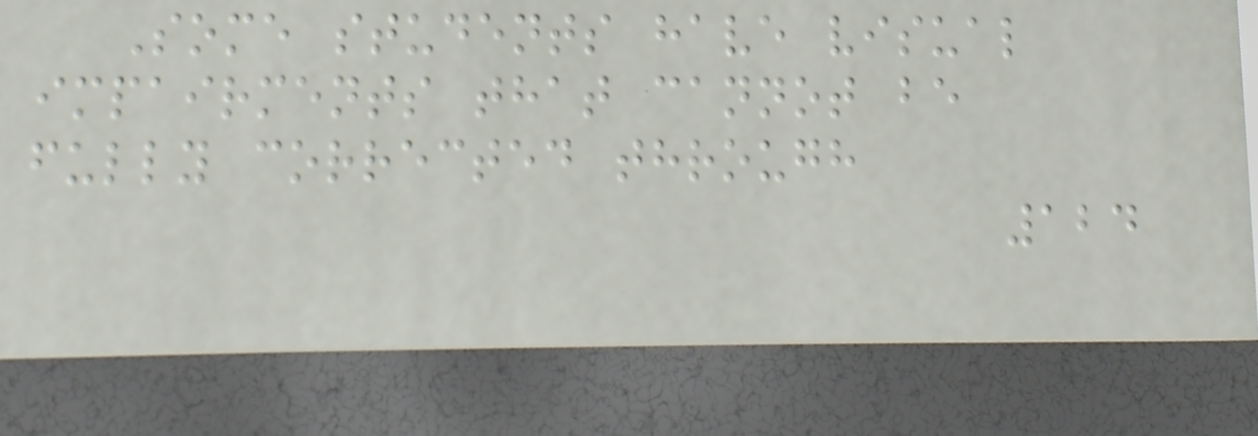Some students have visual
impairments that cannot be
fully corrected through
124
